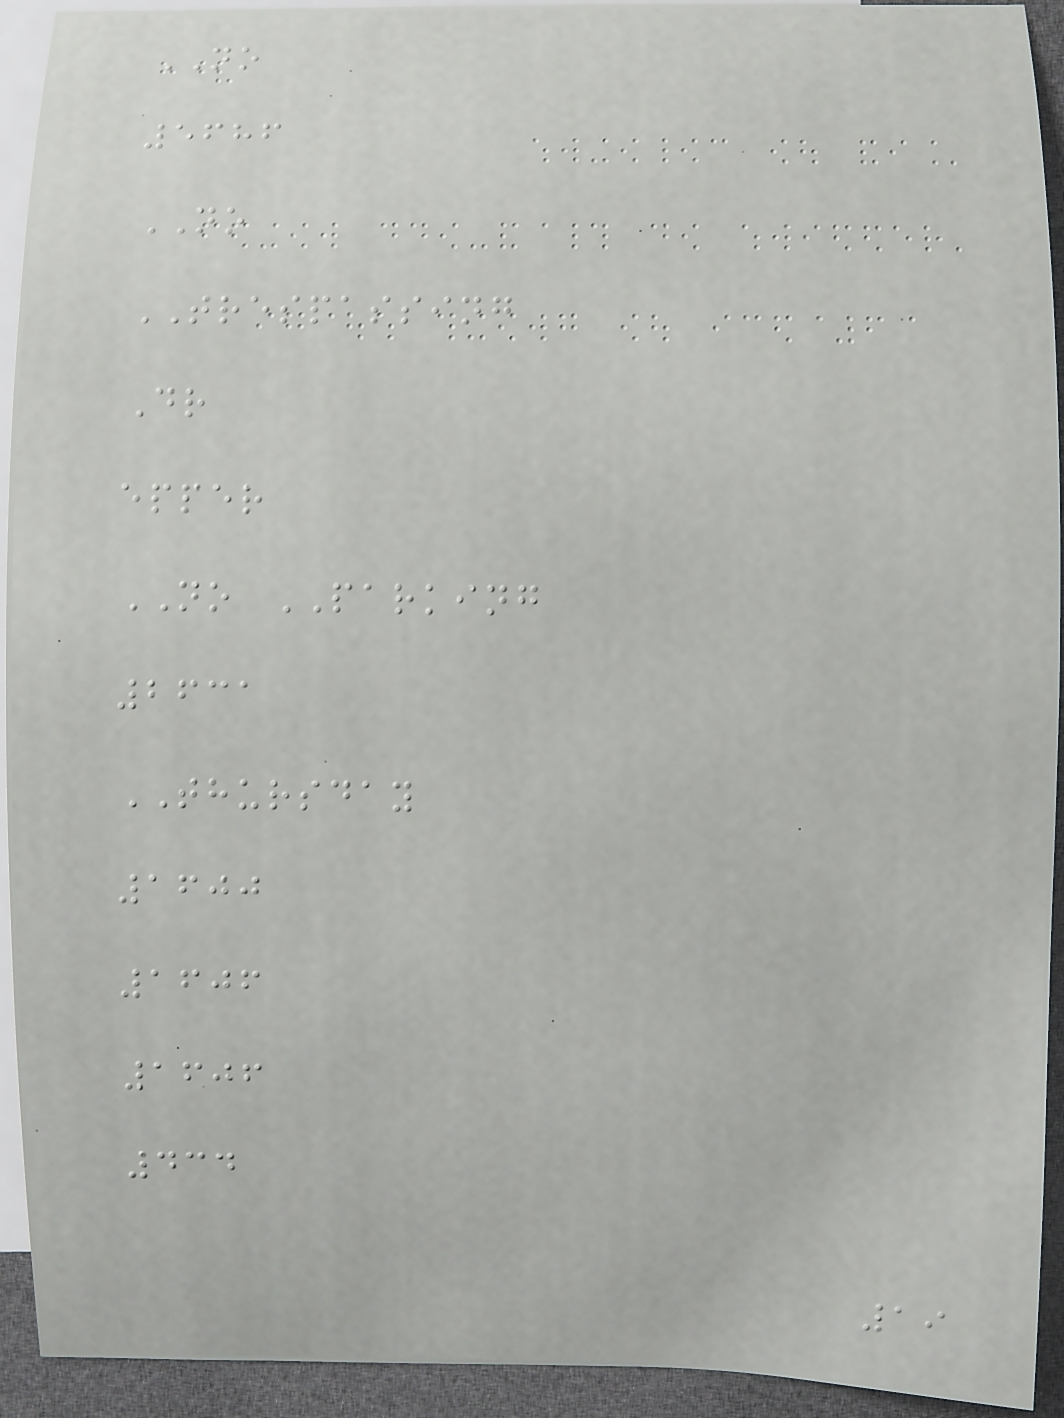NO
5686
NO
TRESPASSING
Dr
epper
NO PARKING
2631
THURSDAY
1600
1606
1606
434
19
